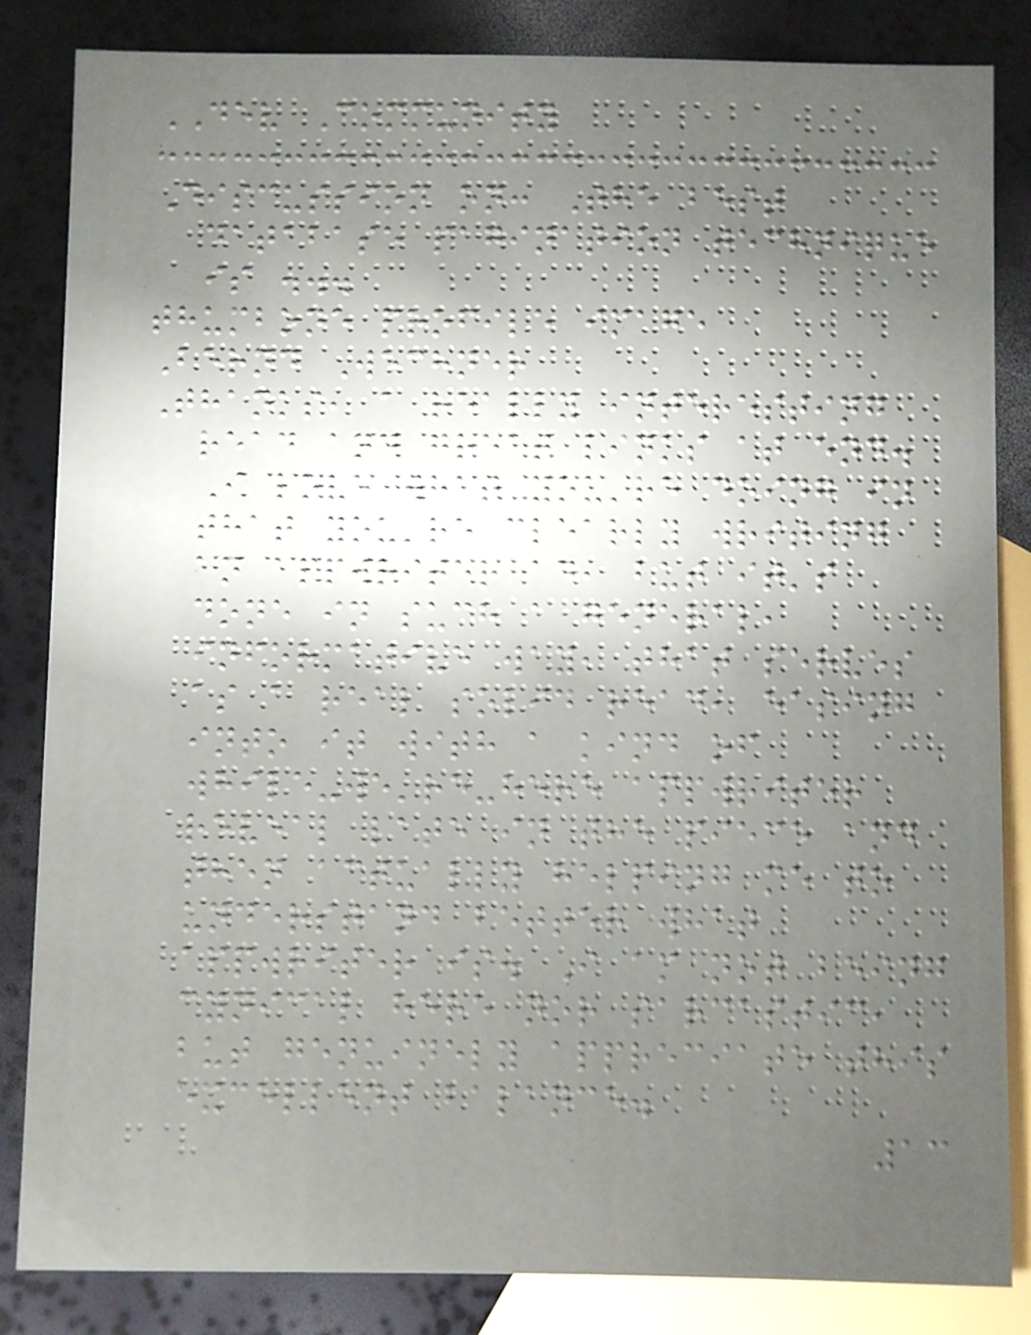DEV Community
Discussion on: The best
database pagination technique
is ...
thumbone profile image
Bernd Wechner
Thanks, a really interesting
read and great links at end.
I love what you're doing in
that you're clearly writing
an appwriter ad, but it's
done in such a general,
informative way, that serves
as a real solid read, easing
into it with a kind of
while-we're-here appwriter
reveal late in the piece and
then actually helping me to
understand better what
appwriter is. I am not being
cynical here nor sarcastic,
but genuinely appreciate this
excellent balance.
13
